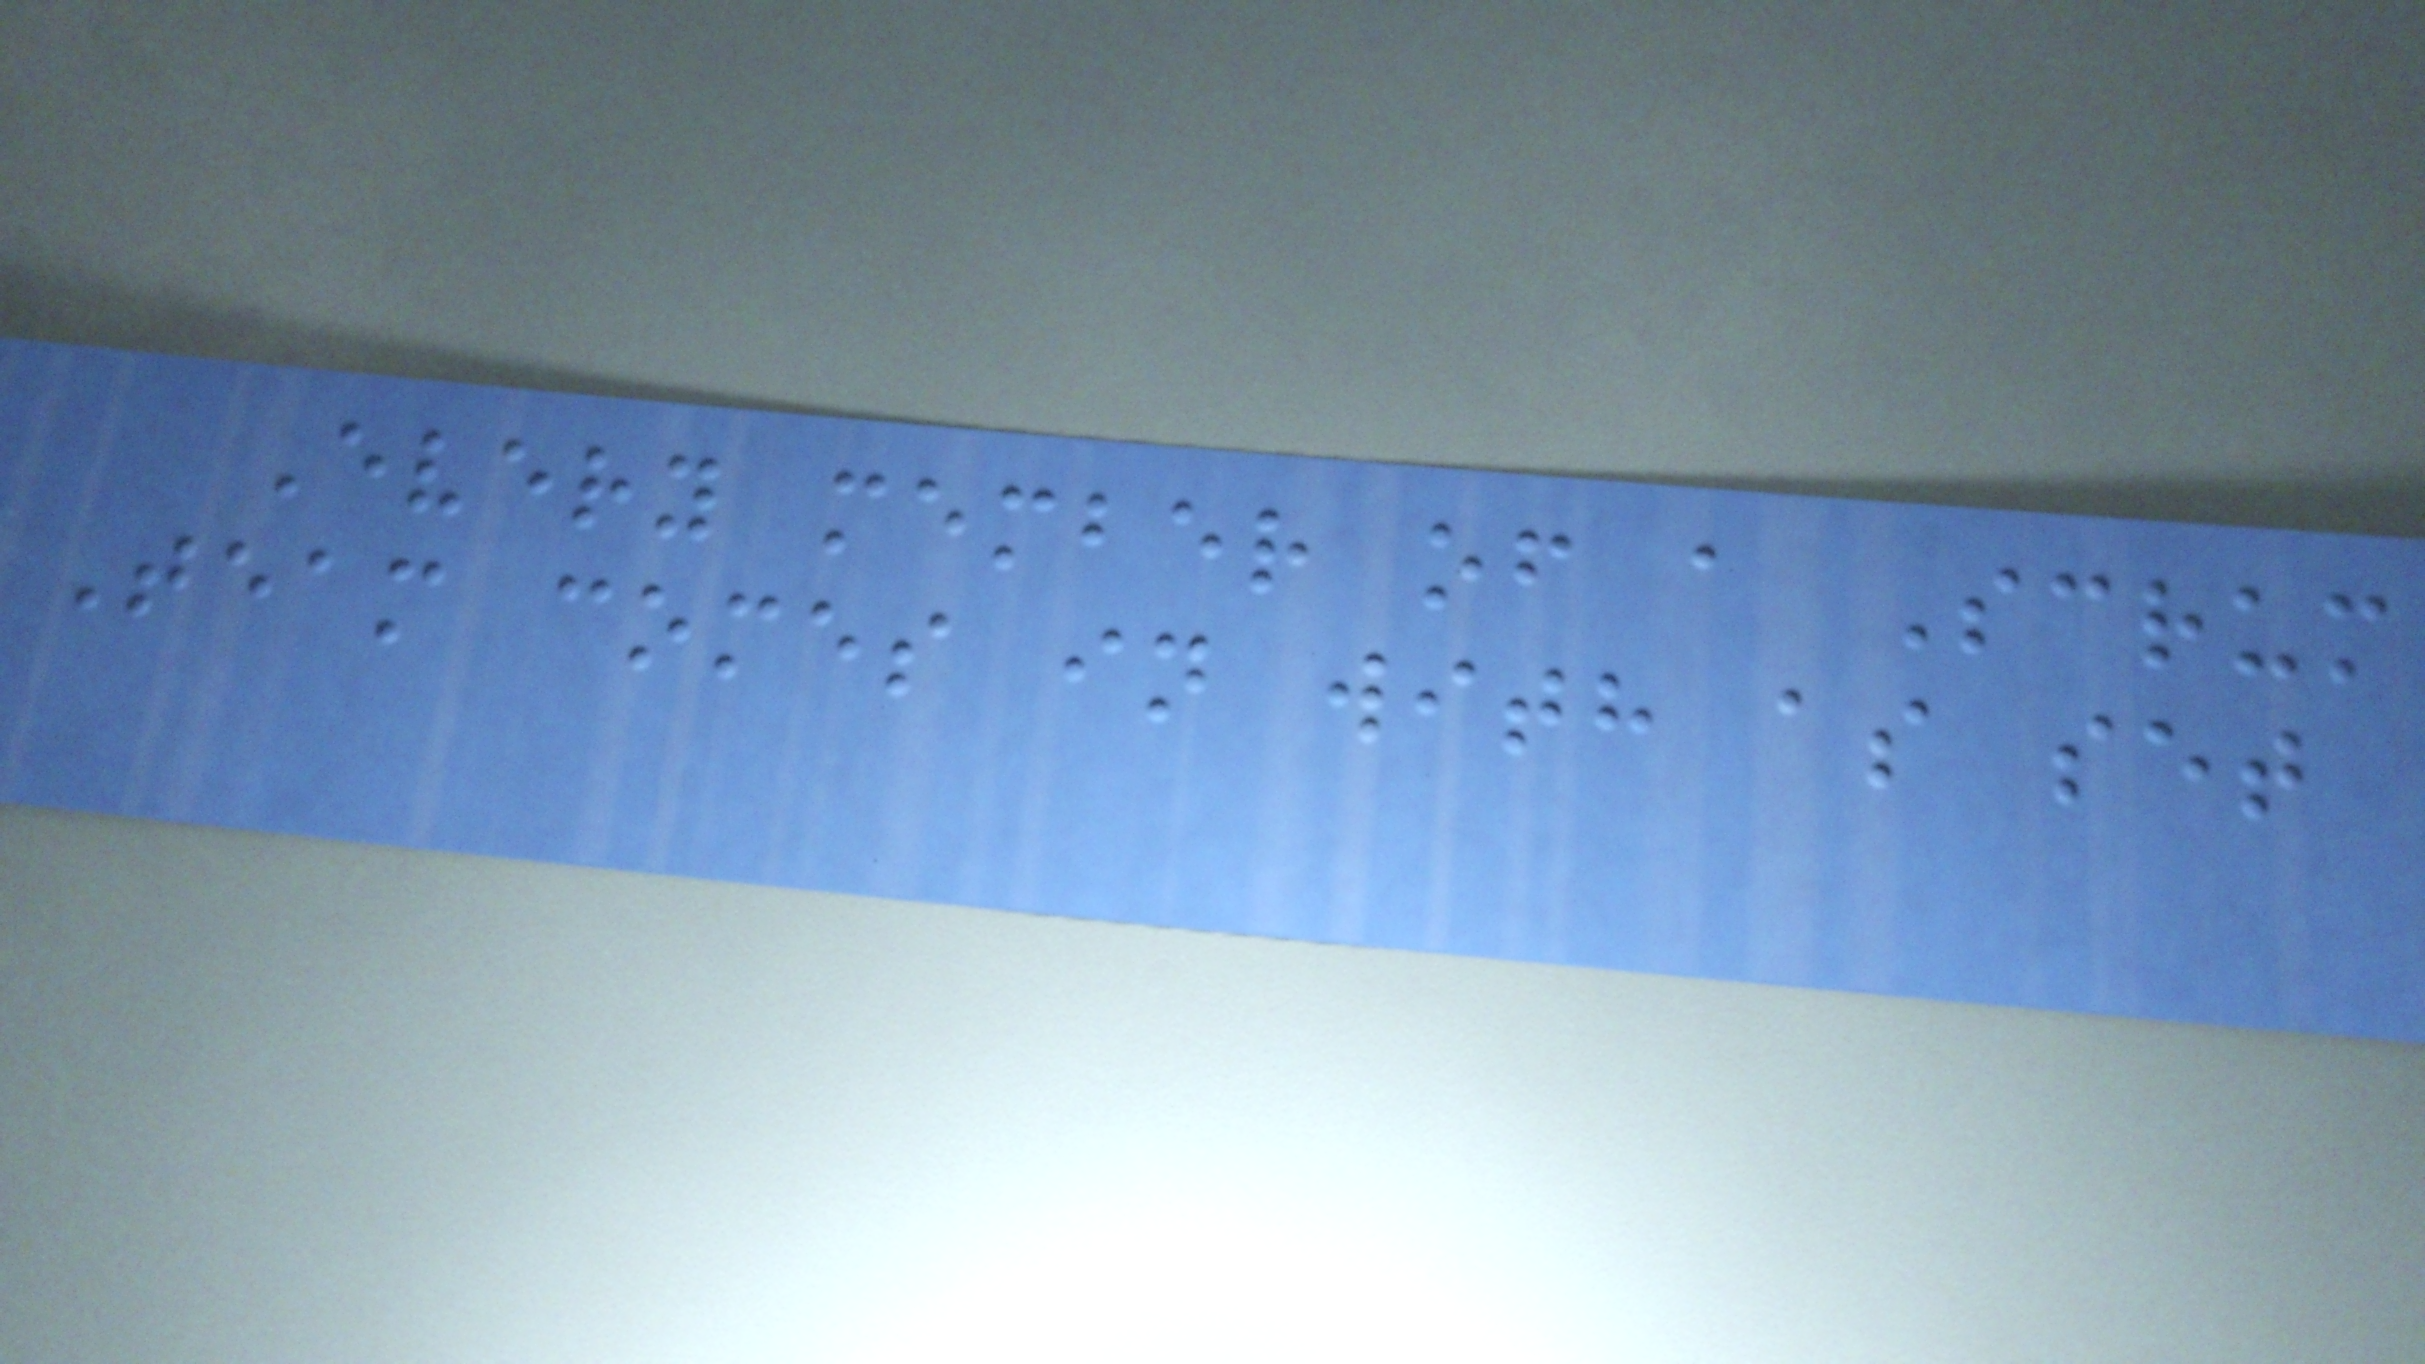Every member of a Scrum
Team comes in with as set
